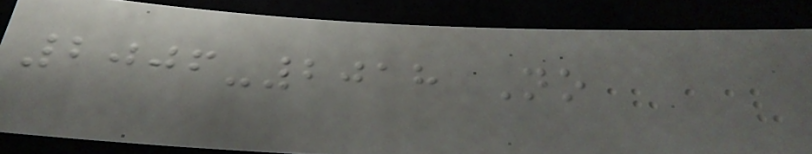2006-2018 No
